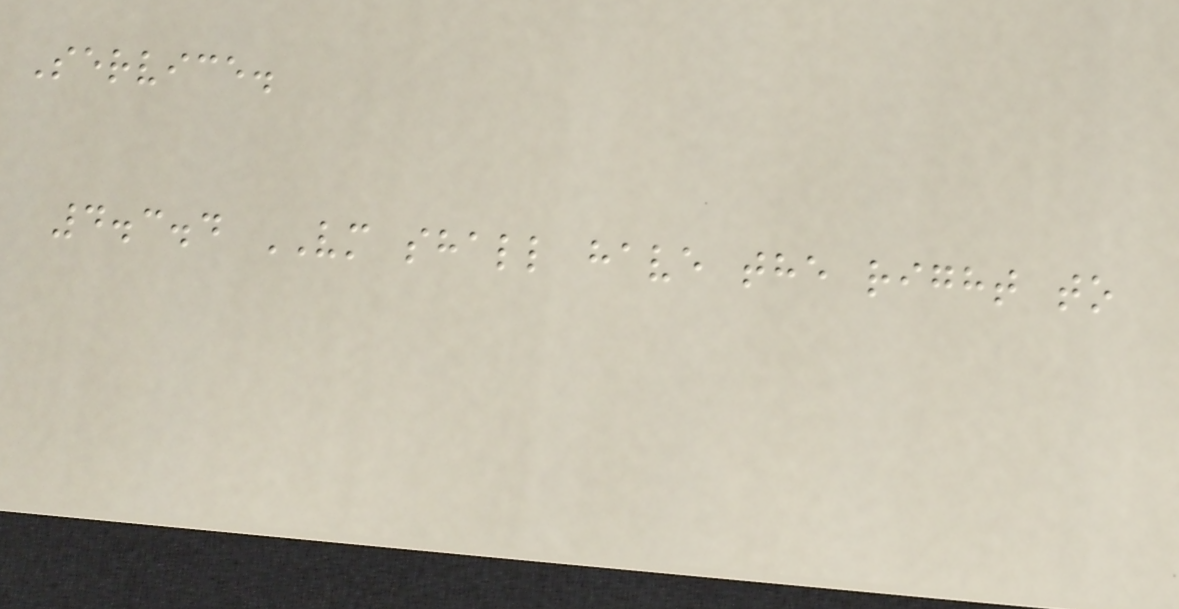Service.
4.3.4 VM shall have the right to
